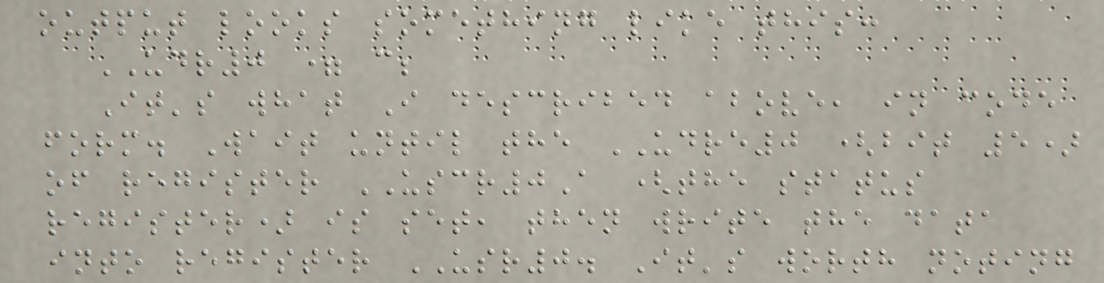output looks something like this:
UDR0 = c;
It's what I described above, in code
form. Wait until the UDRE0 (bit 5)
of register USCR0A (the status
register) is set, then write the data
into register USR0. It's worth noting
